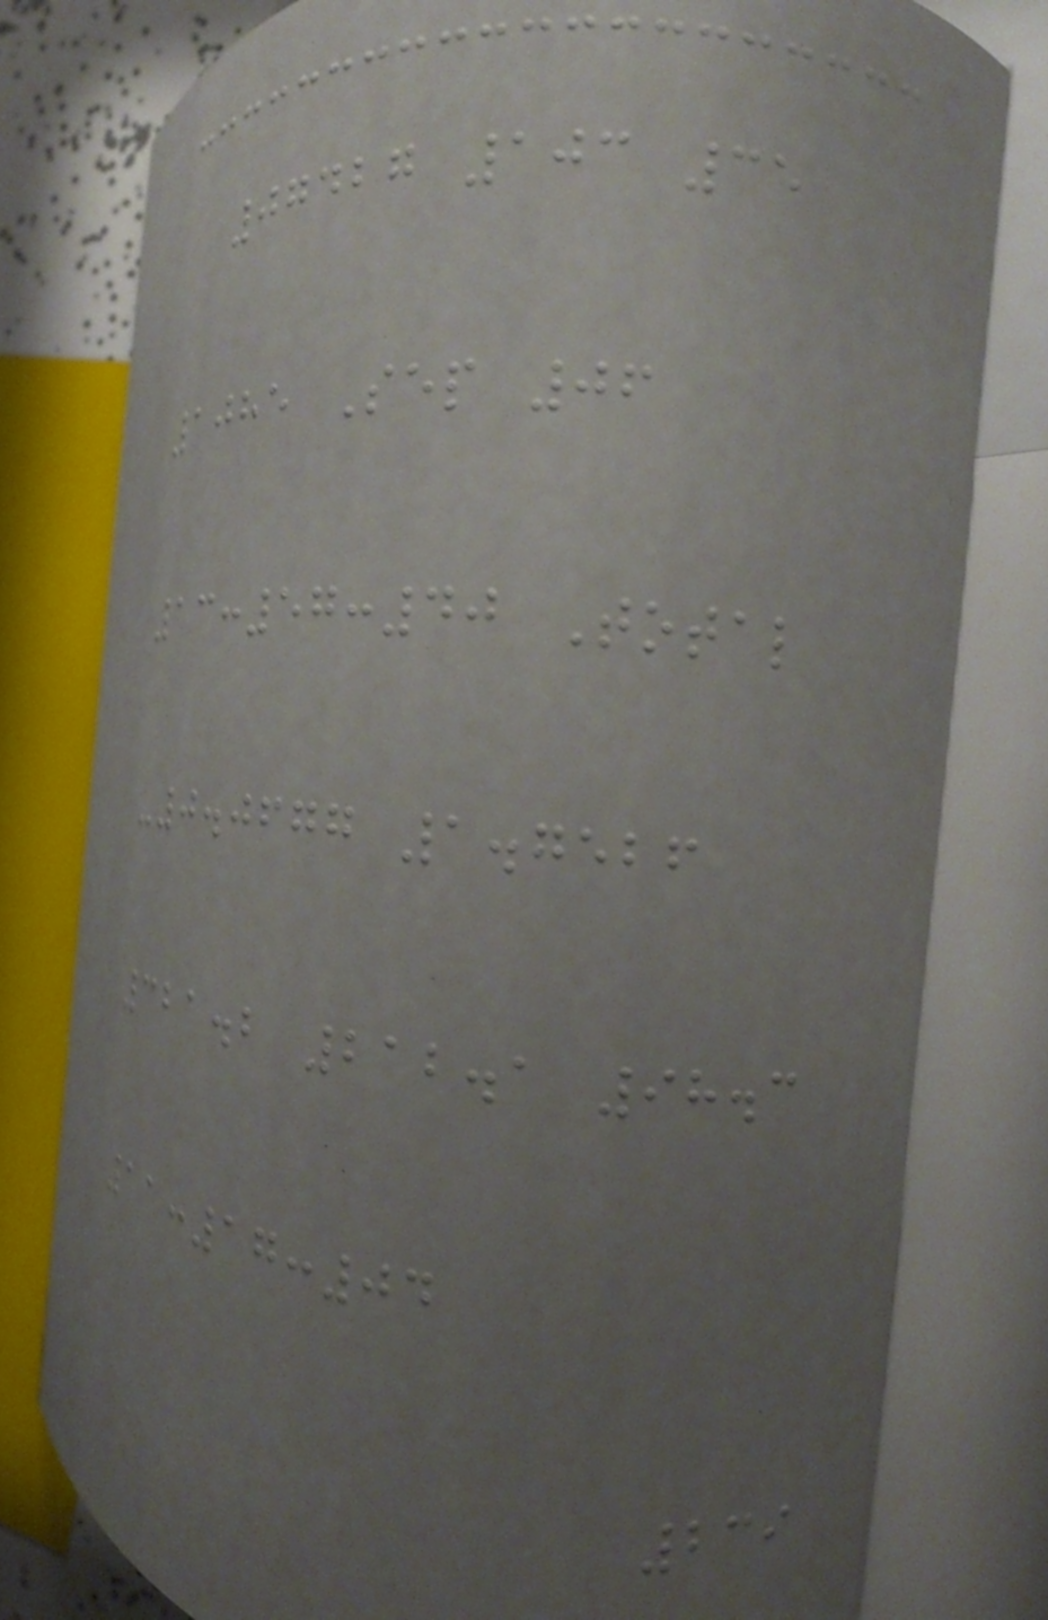07427 103 35
1085 Sep 06
13:57:40 Total
-0.0677 1.7526
321.2 212.1 98.3
11:17:04
239
